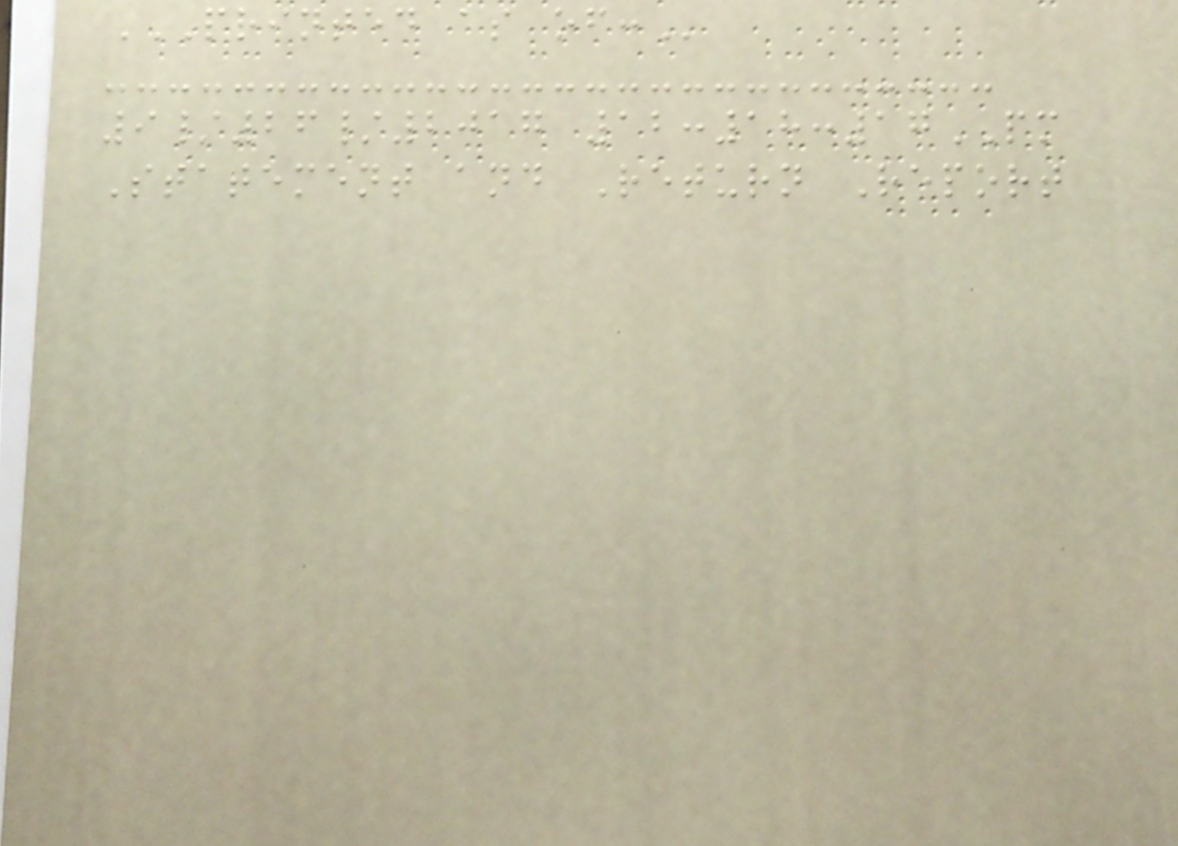PRINTED AS OF:
9/26/2017 12:18:17PM
Statement and Return Report
